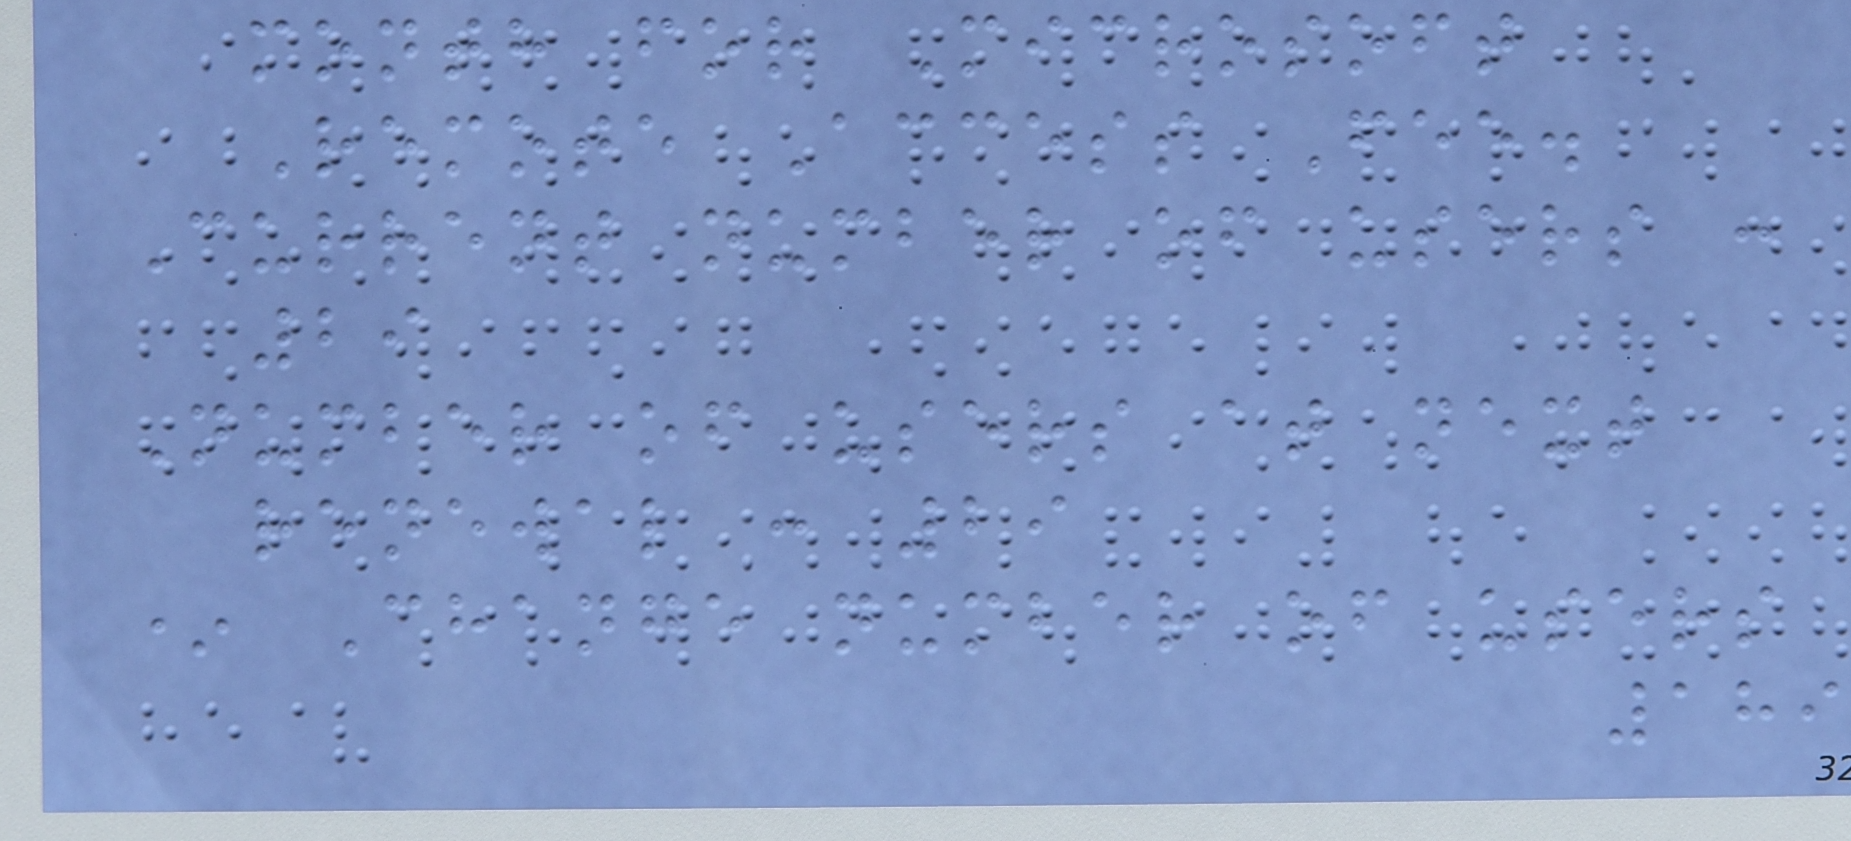month for Microsoft
Remote Access Fee.
Current number of users :
29
Number of users at next
renewal : 29
* Change number of users
189
